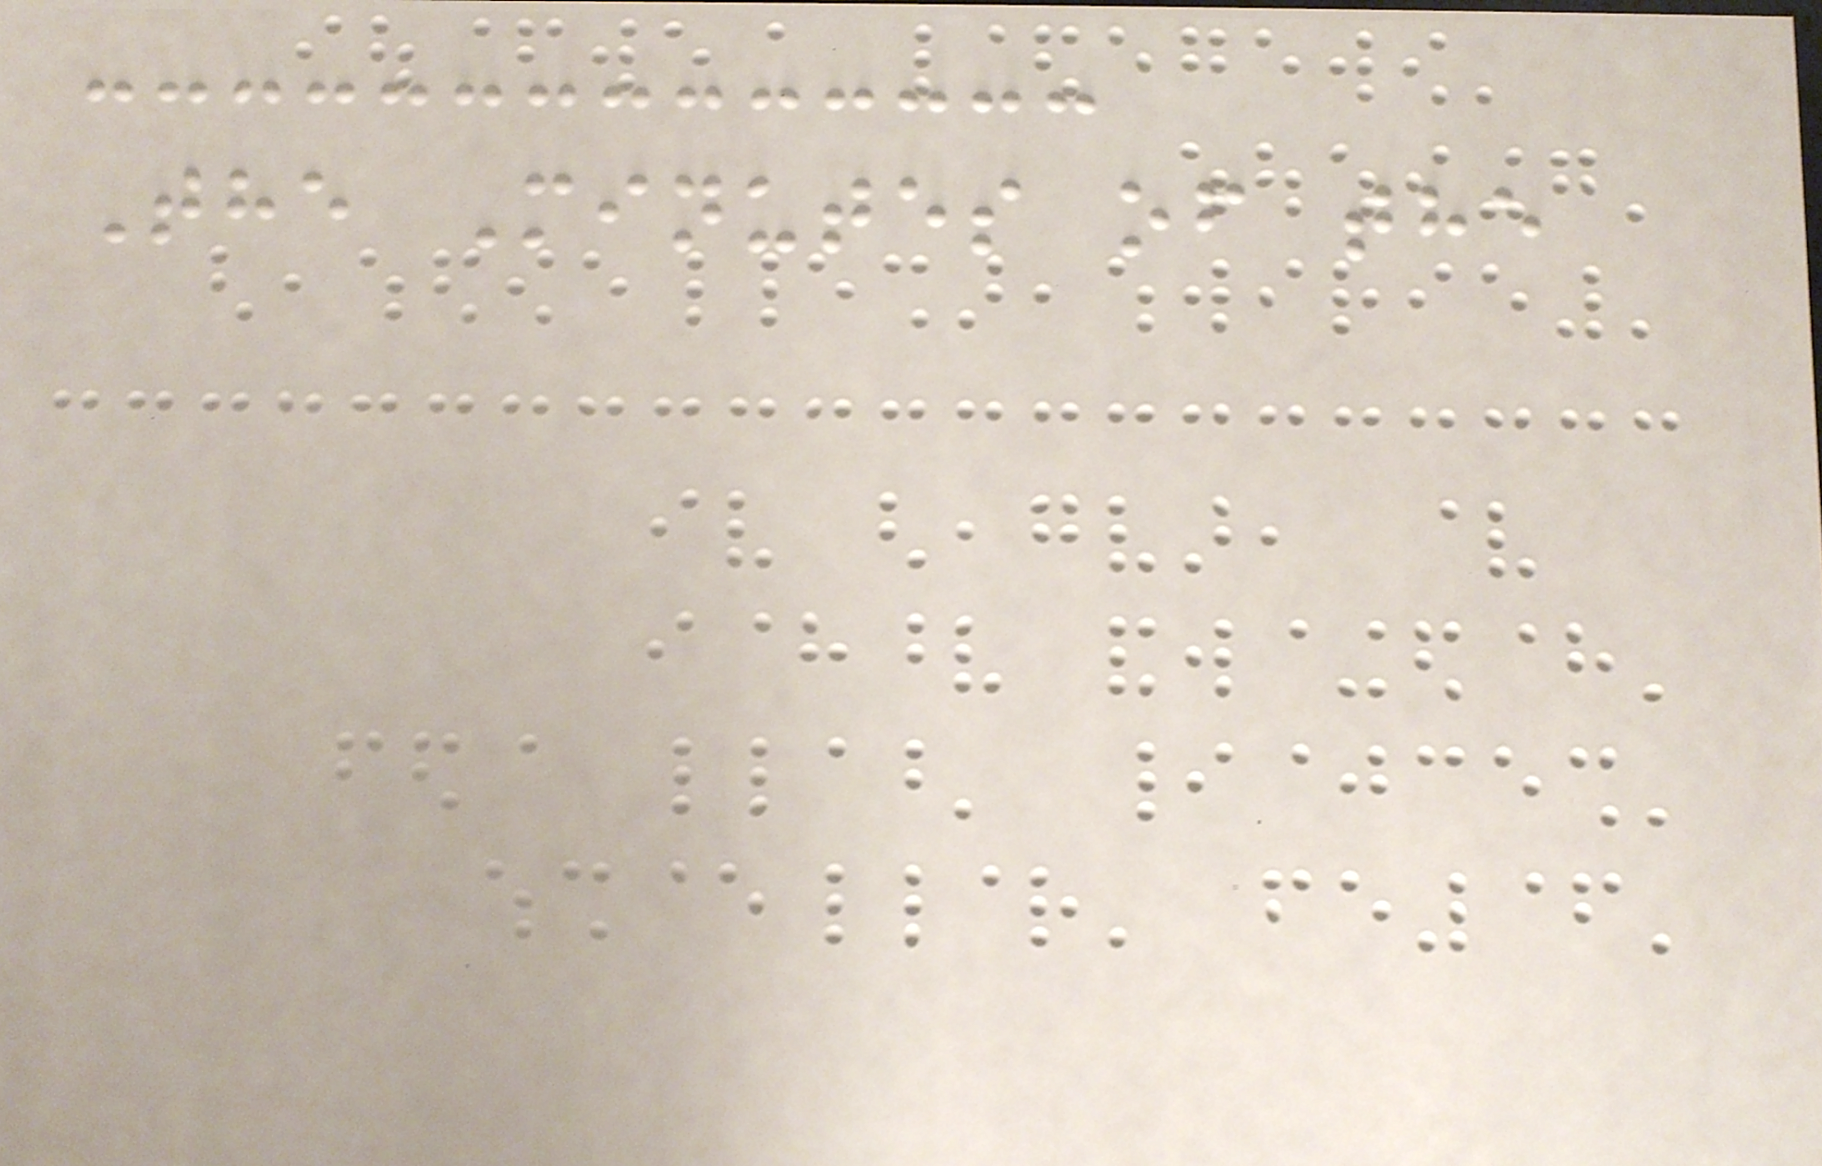The Minutes of the
